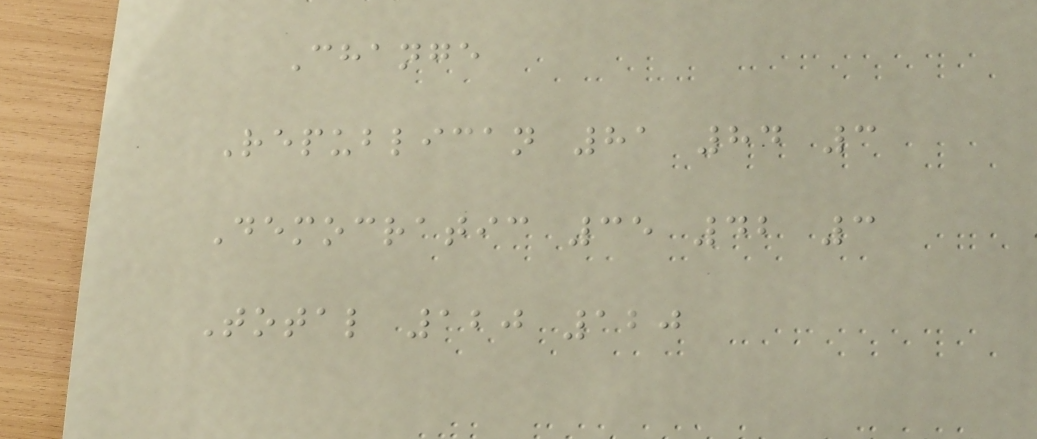Change
Republican 81 84 3
Democratic 35 42 3
Total 120 120
